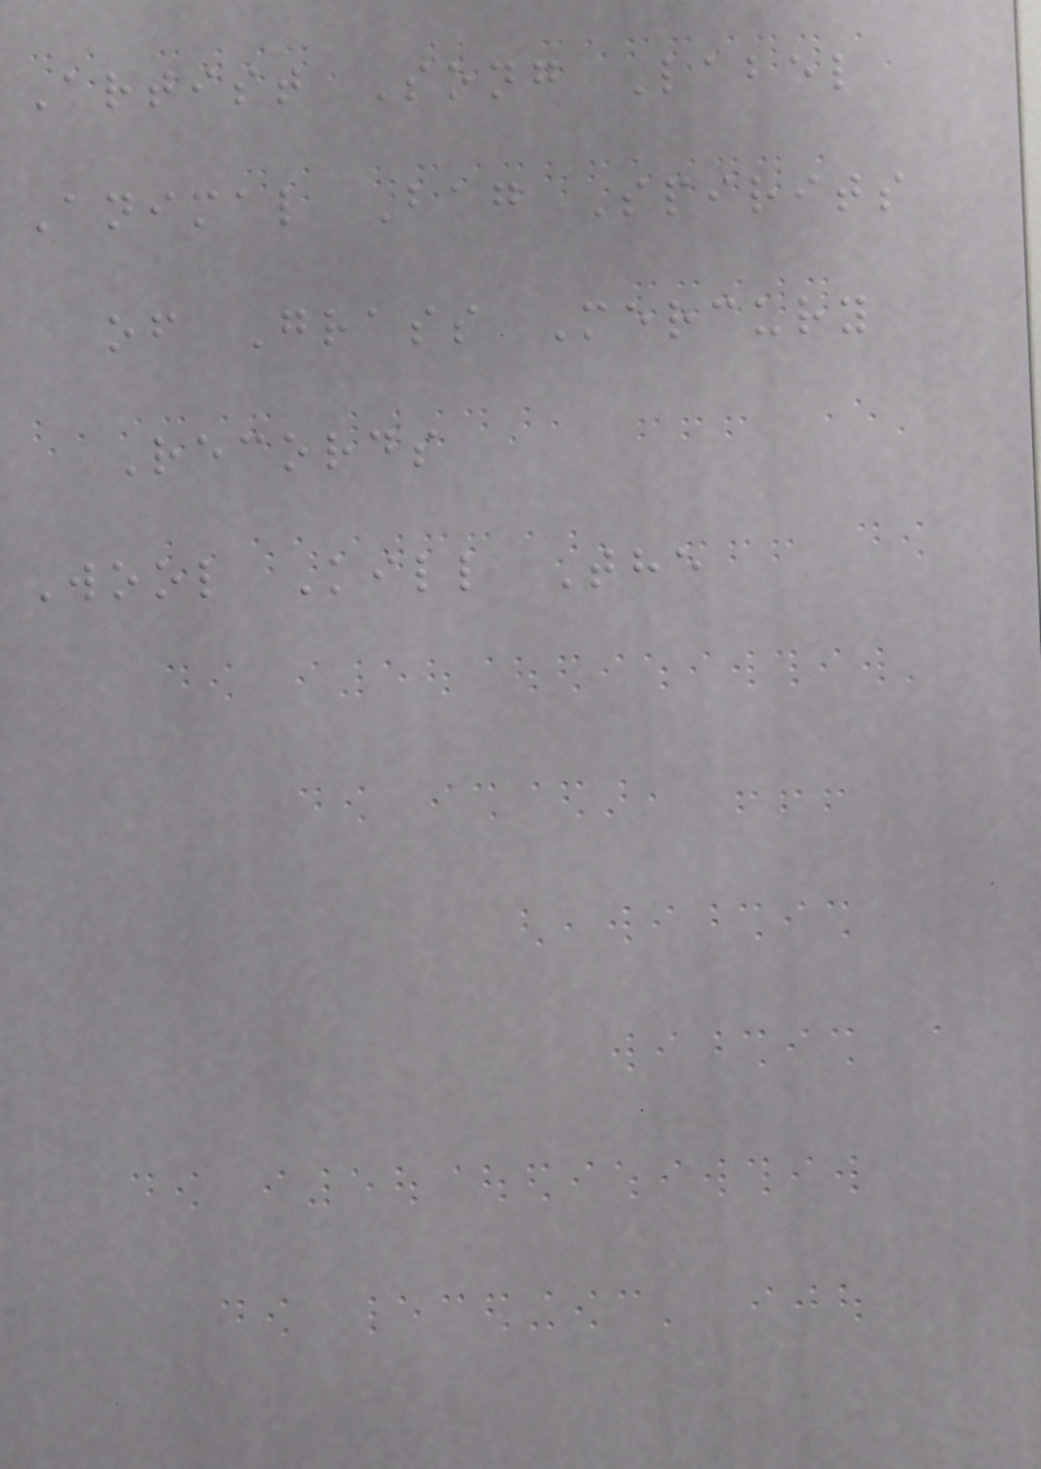Artist Song Label
Animal Bag Spirits
of Grass Mercury
Records
Wool Kill The
